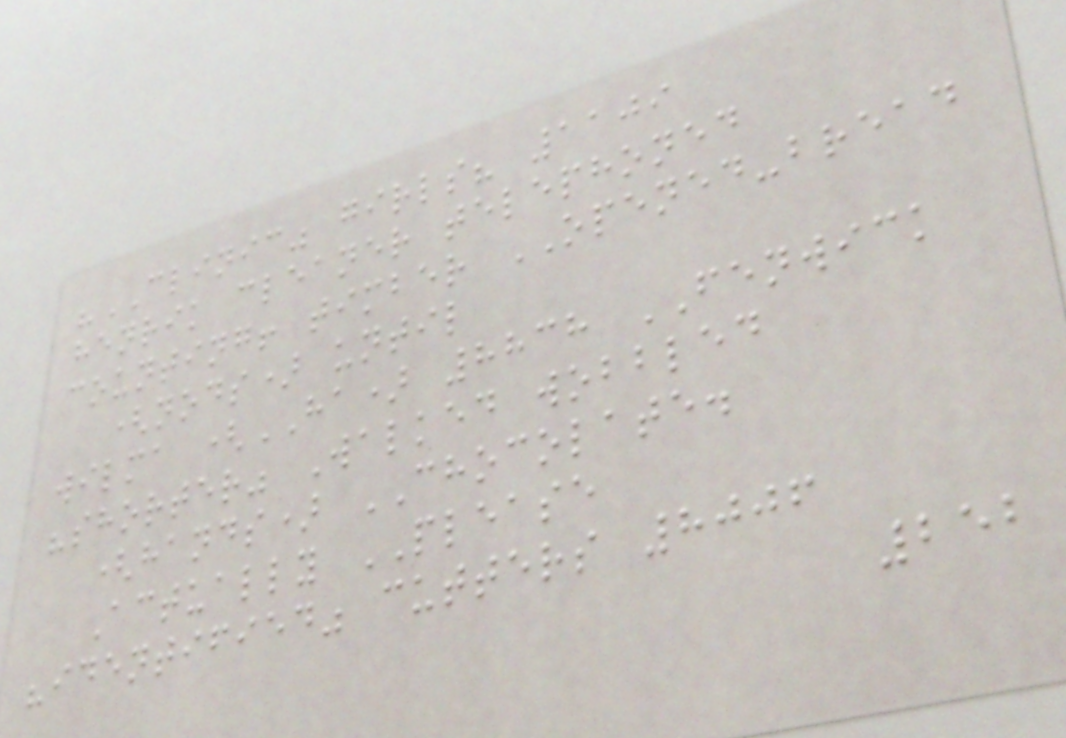"CLINIC" girls? 1109
henrik cleaner telephoned
counting! timber OPENED-bread
(nods) until
wilma (HA) 8838 FENWICK
"shorter" Walked wobbled
(hands) CHOCOLATE.
Actually PLEASE
"identified" cutters 8006
252
